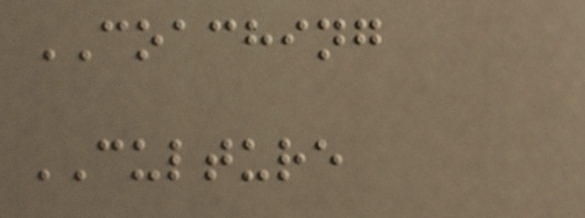COACHING
CULTURE
